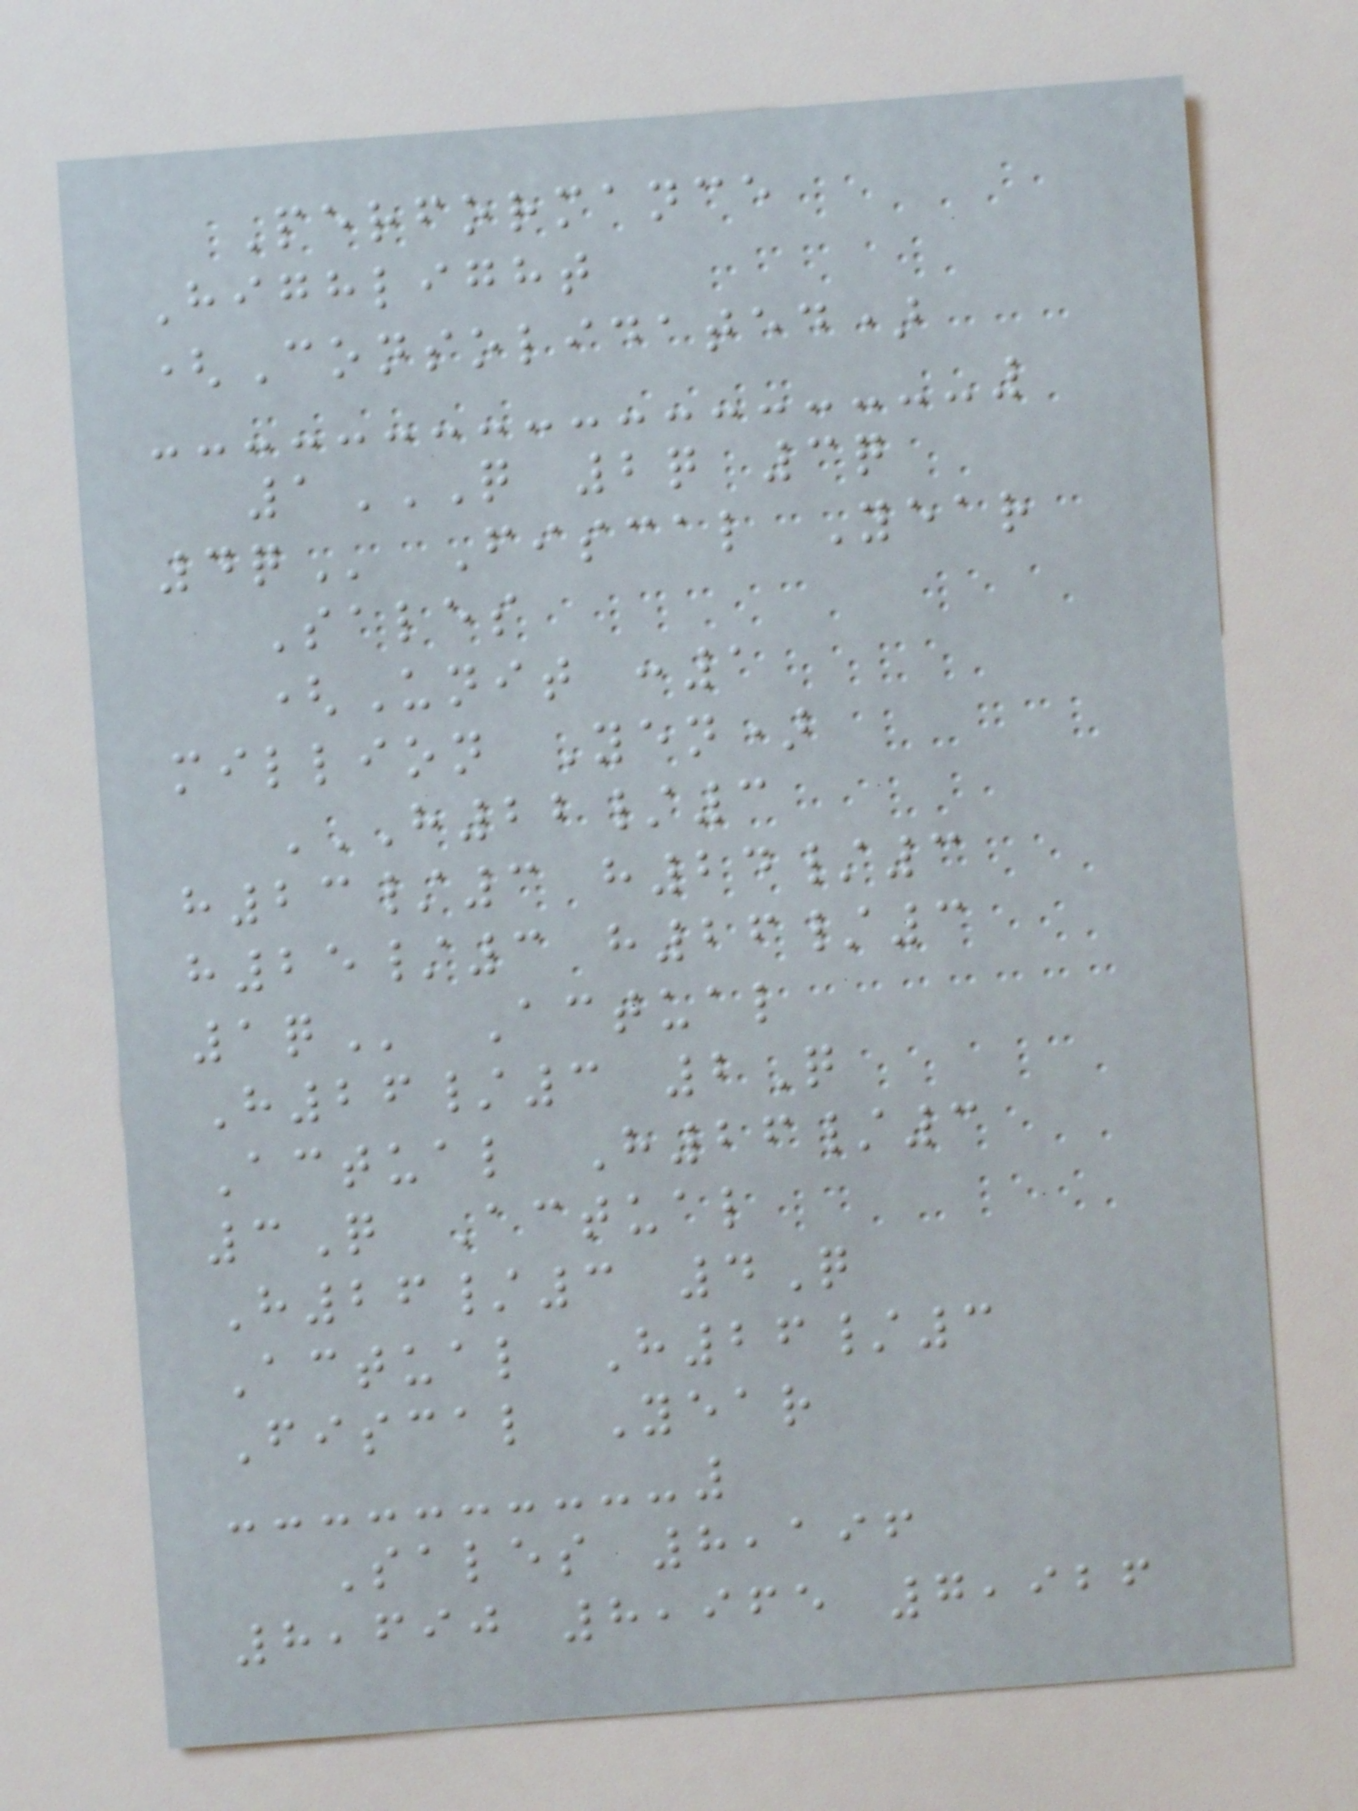Performance
Highlight
(Consolidated)
1Q 2Q 3Q
4Q Fiscal Year
Sales
(Unit :1
million Yen)
H22/3
H23/3 H24/3
H25/3 H26/3
1Q Actual
H26/3 2Q
Actual H26/3
3Q Actual
H26/3 4Q
Actual H26/3
Fiscal Year
Sales 8,196
8,690 8,965 7,926
